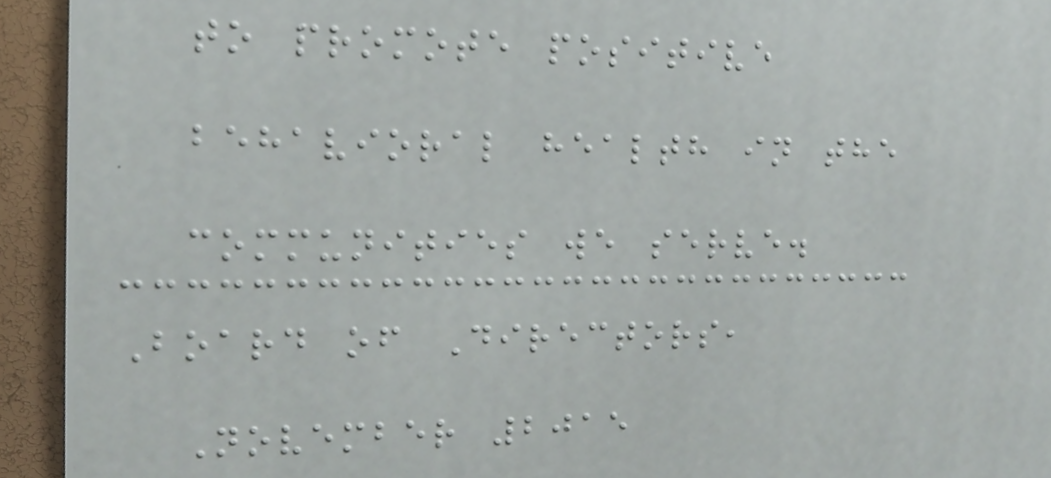to promote positive
behavioral health in the
communities we serve.
Board of Directors,
November 2015
